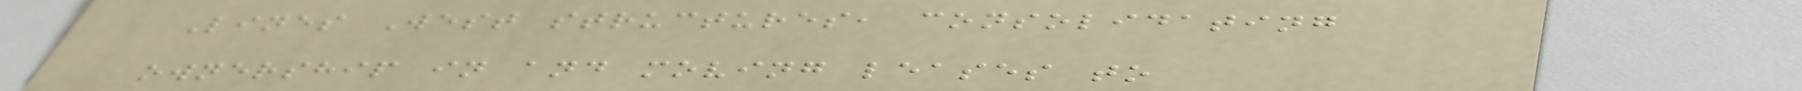Lines West structures, consolidating
ownership in and moving leases to
